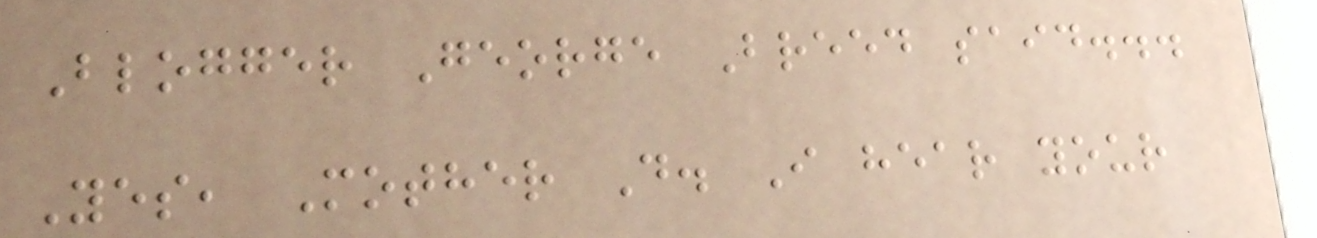Blogger George Breed said...
Yes, Mother D. I hear your
